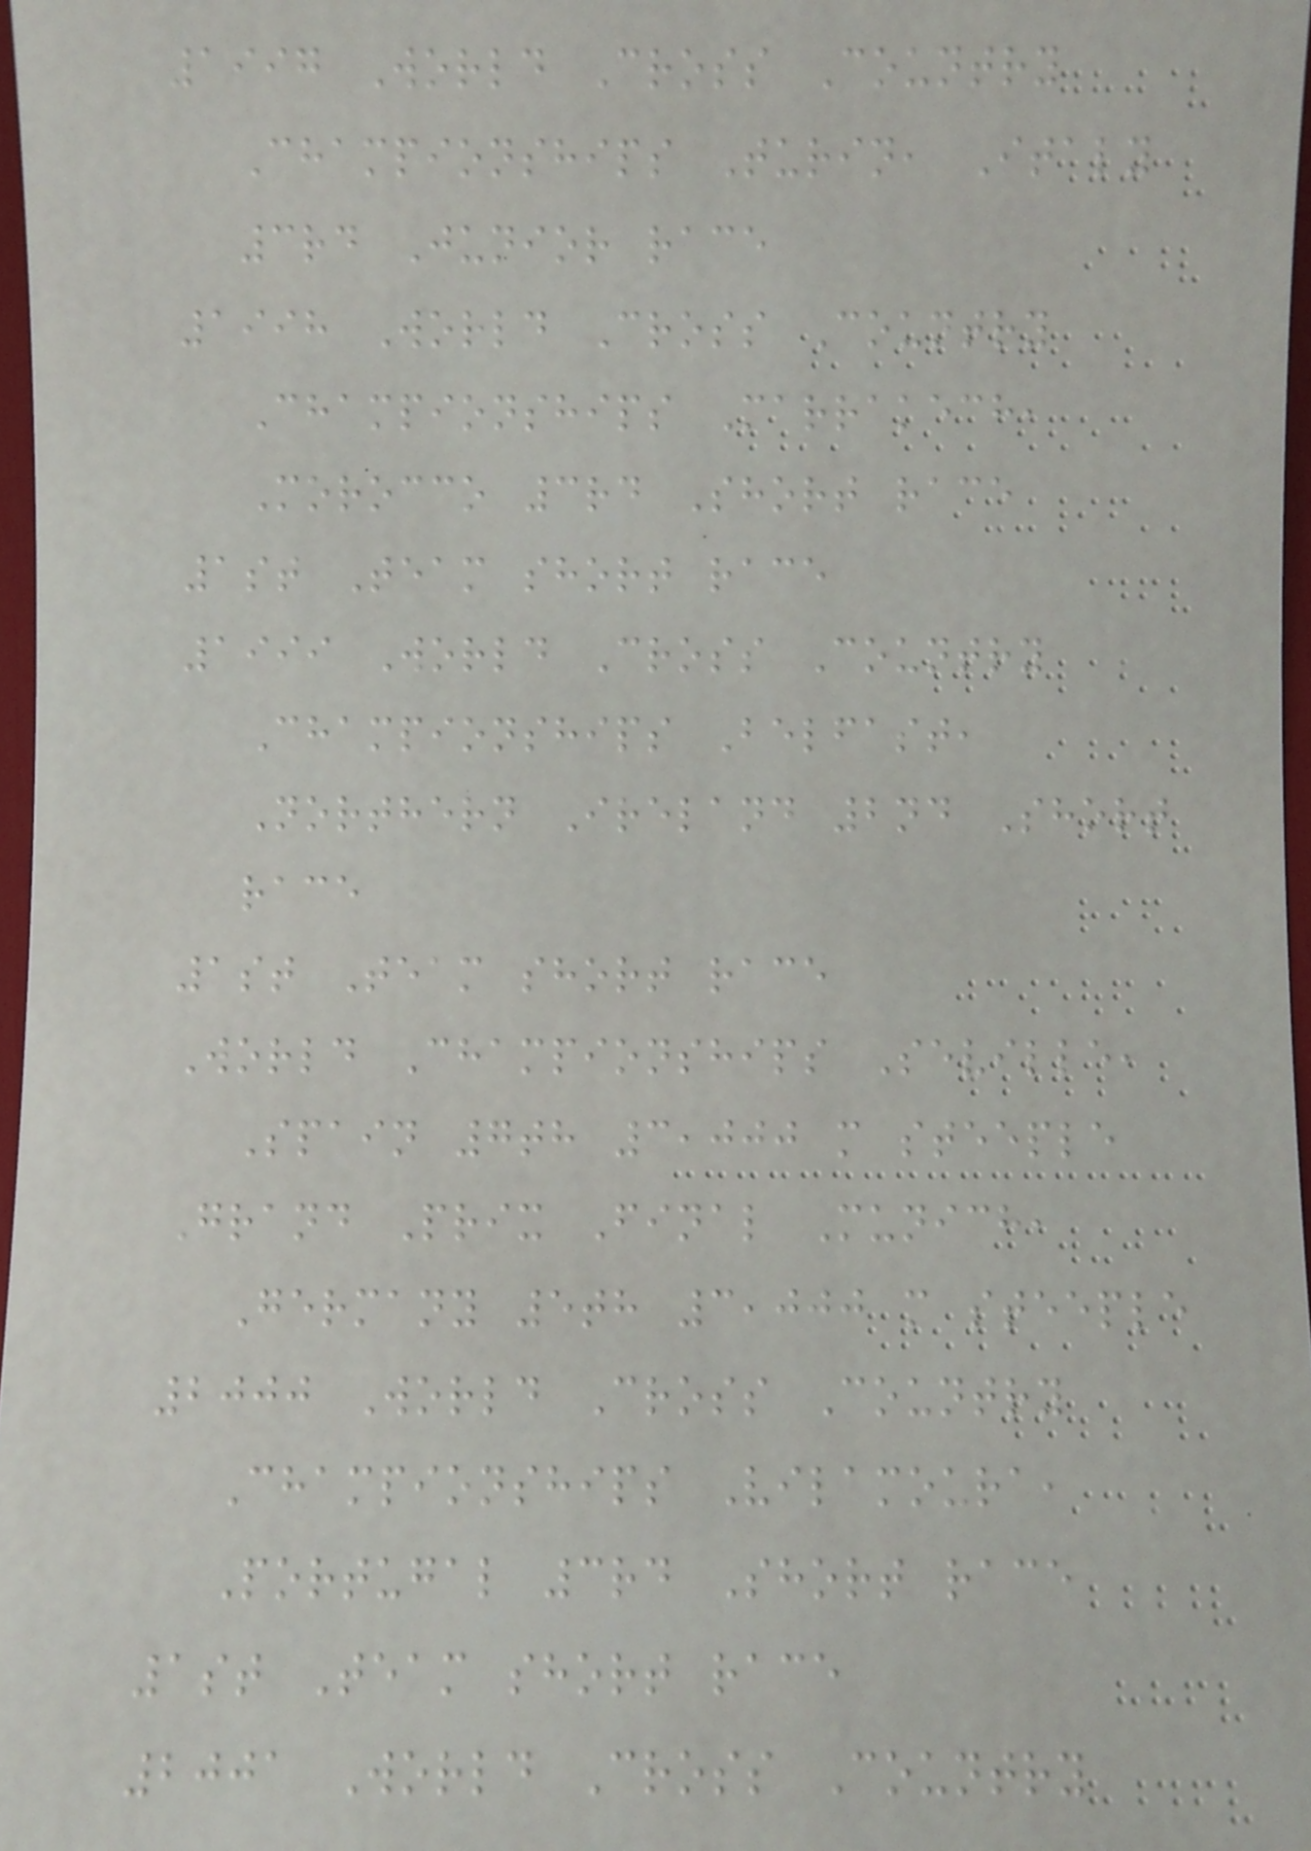1997 World Cross Country
Championships Turin, Italy
3rd Junior race
1998 World Cross Country
Championships Marrakech,
Morocco 3rd Short race
1st Team short race
1999 World Cross Country
Championships Belfast,
Northern Ireland 2nd Short
race
1st Team short race
World Championships Seville,
Spain 7th 3,000 m steeple
Grand Prix Final Munich,
Germany 5th 3,000 m steeple
2000 World Cross Country
Championships Vilamoura,
Portugal 3rd Short race
1st Team short race
2001 World Cross Country
